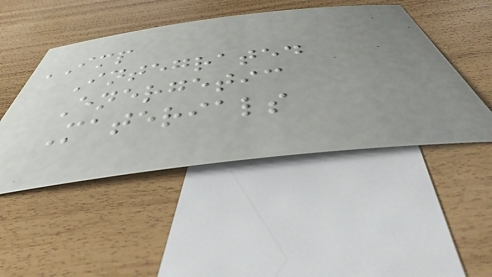IMP
Integrated
Energetic
Materials
